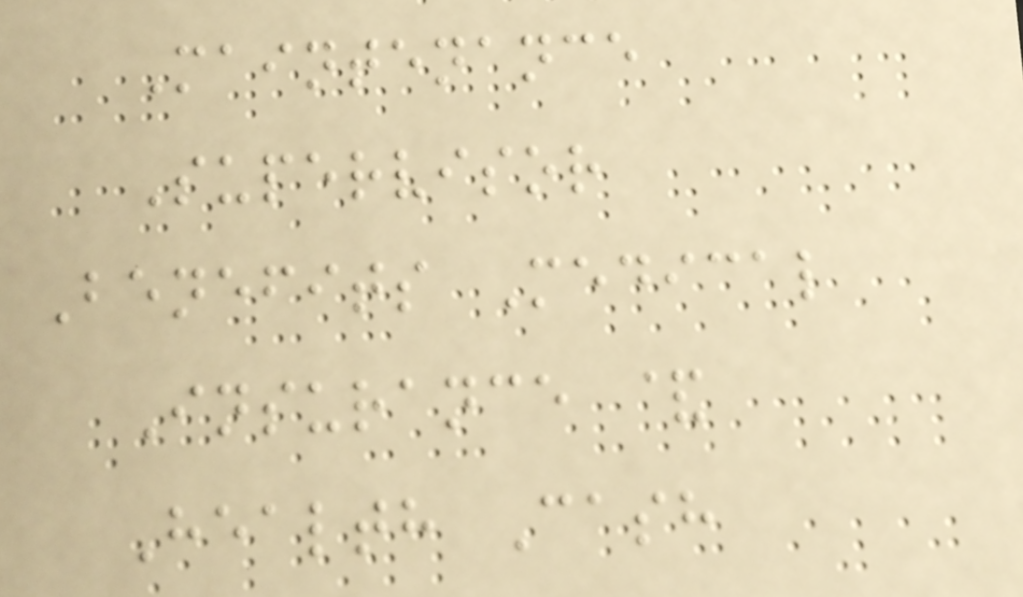Maintenance
Supervisor
Benefits Medical
Insurance &
Health Cash
